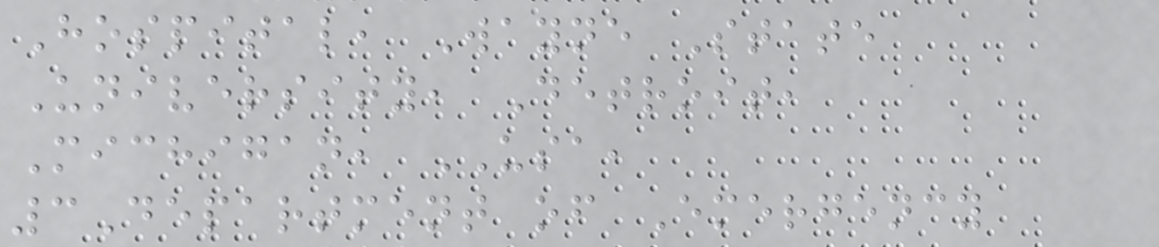Hospital, Wayne State
University, Detroit,
Michigan, USA,
3Department of Emergency
